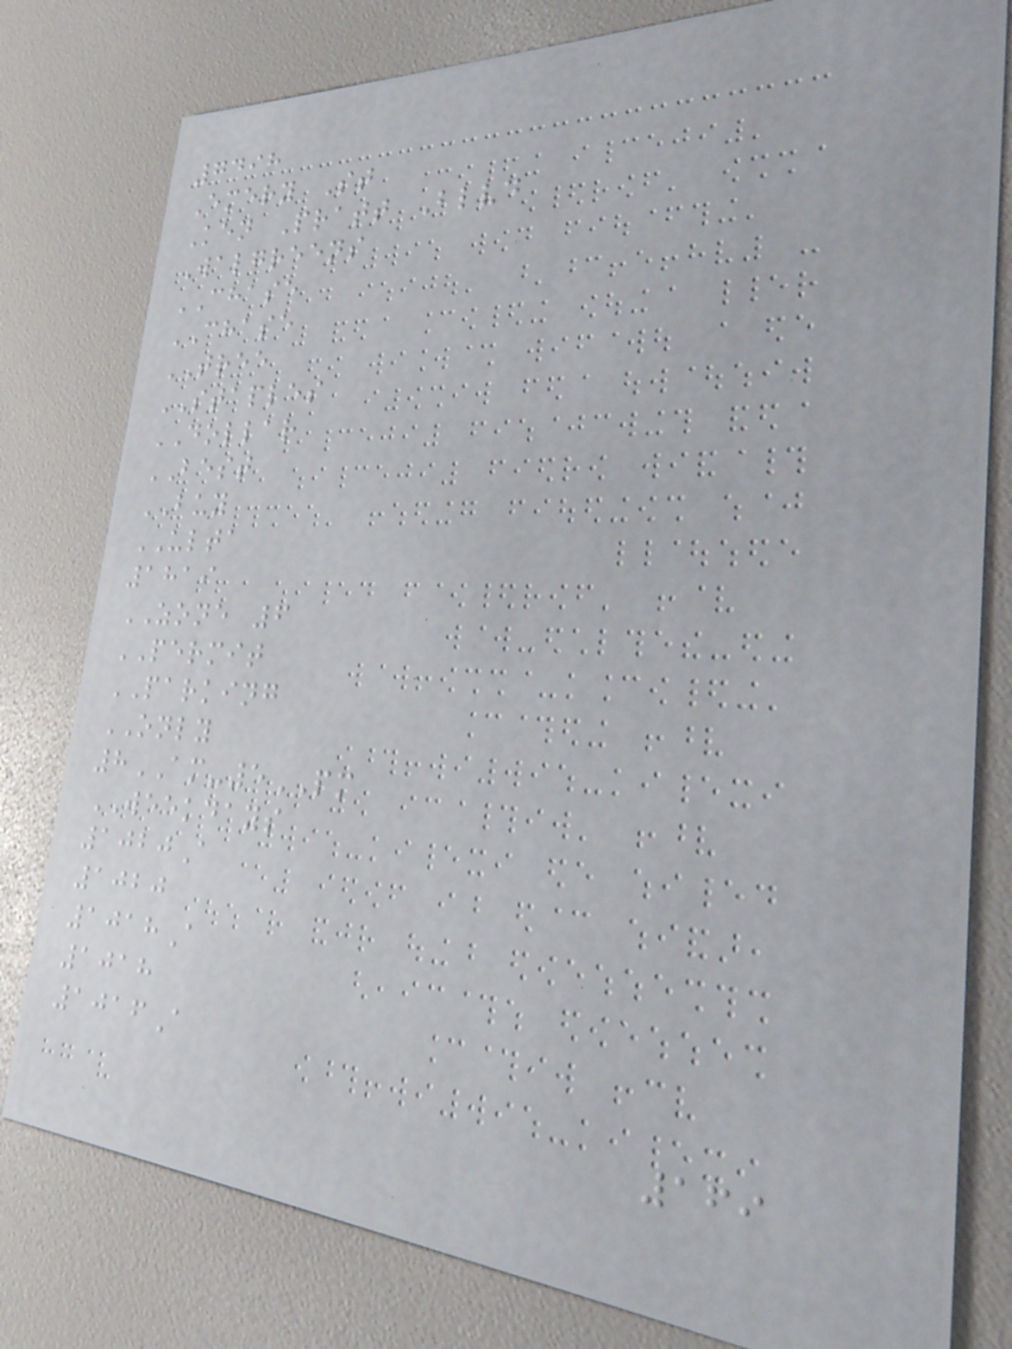7498
Emery St
Ken Pratt Blvd
Walgreens
CHASE
CHASE
TREE
STAPLES
DOLLAR
BEST
BUY
ULTA
1819
ZONE 6
PERMIT
PARKING
ONLY
8AM-5PM
WEEKDAYS
1020A
1020
1018A
1018
1016A
169
